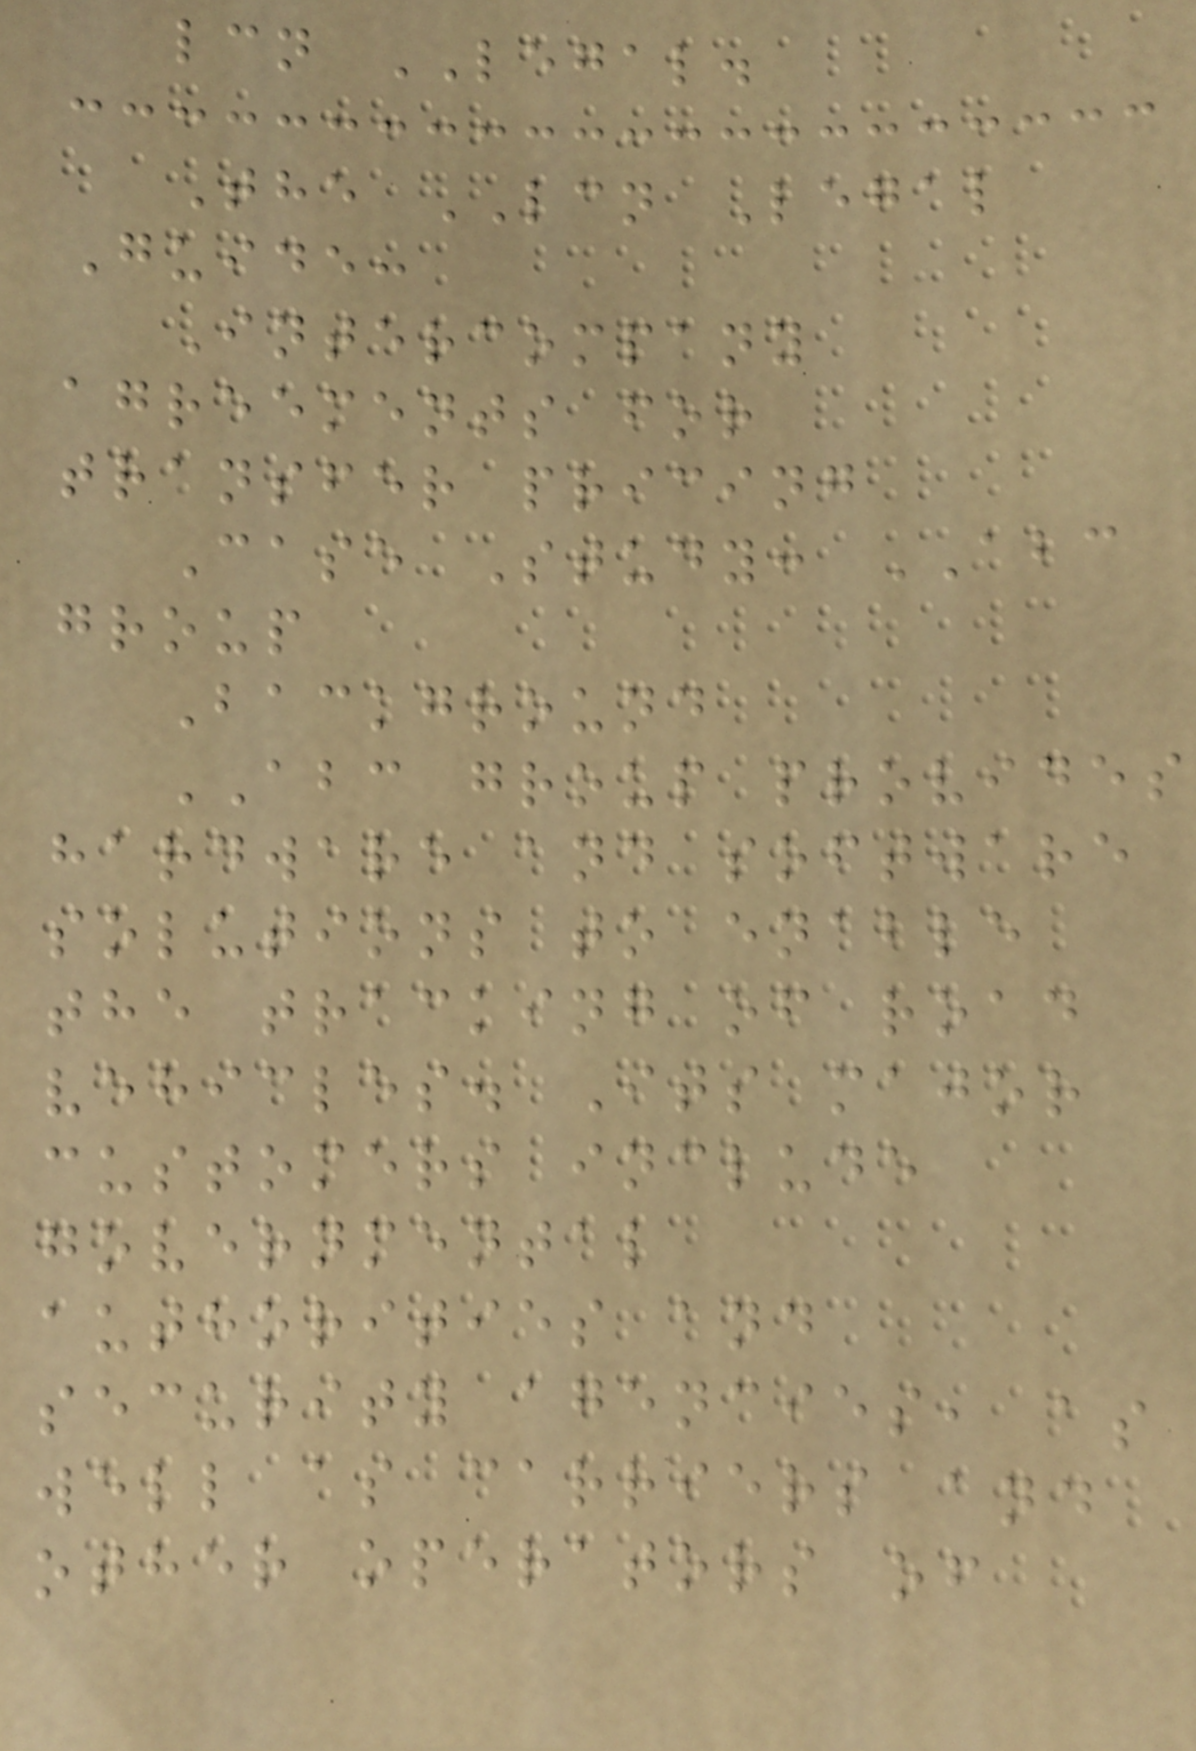lcn LEGAL.
The LCN Legal
Guide:
Intercompany
agreements for
transfer pricing
Case Study: ABC
group
Background
ABC group provides
hardware and software
solutions to enable
the tracking of road
vehicles. Its major
customers include
governmental
authorities and
security agencies, as
well as carriers and
other operators of
